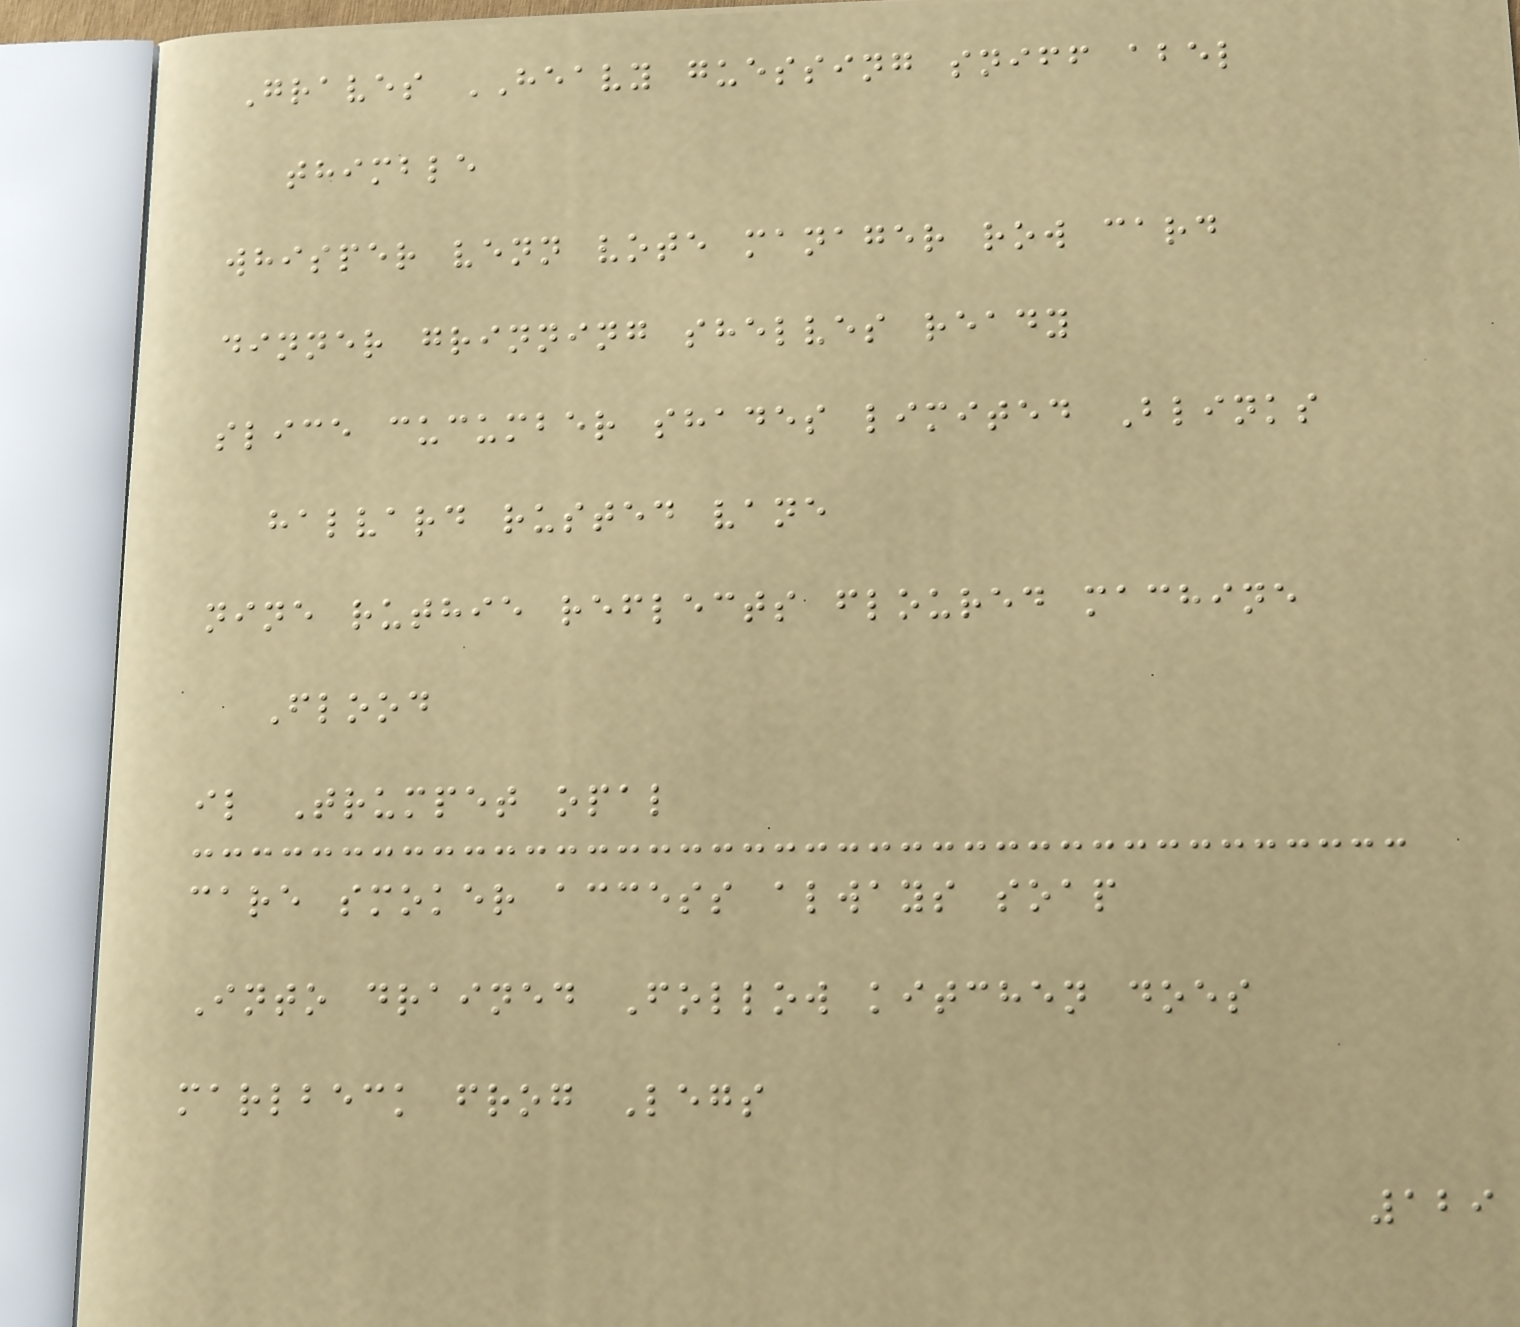Graves HEAVY guessing sniff abel
thimble
whisper venn vote manager row card
dinner grinning shelves ready
slice cucumber shades limited Blinks
halvard rusted vane
nine ruthie reflects floured machine
Flood
il Trumpet opal
care smoker access always soap
Into drained Follow kitchen does
marlbeck frog Legs
129
